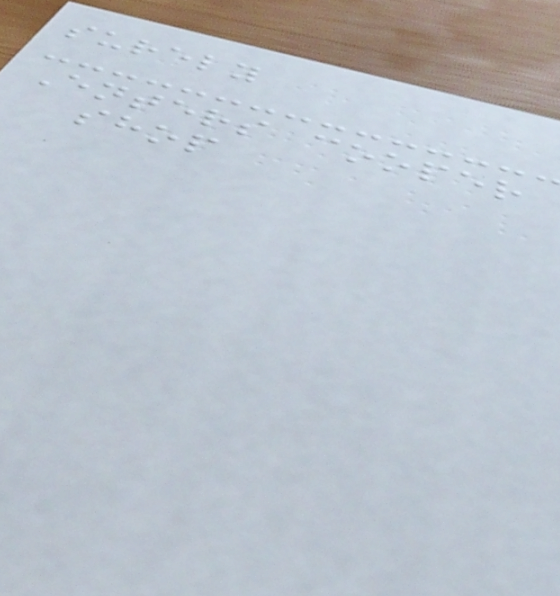surely
Enters cooper
shop
